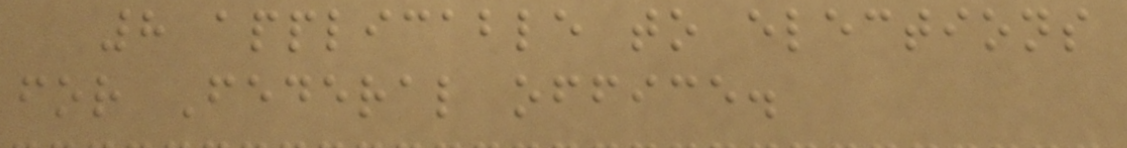8 applicable to elections
for Federal office.
